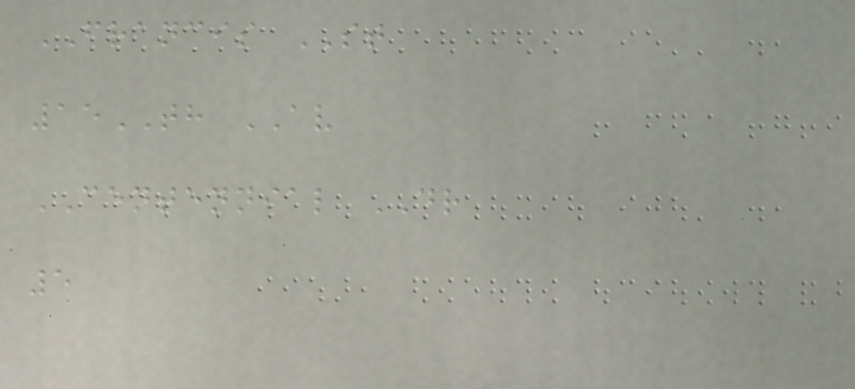FRANCIS ST
15TH AV
CENTENNIAL DR
5
